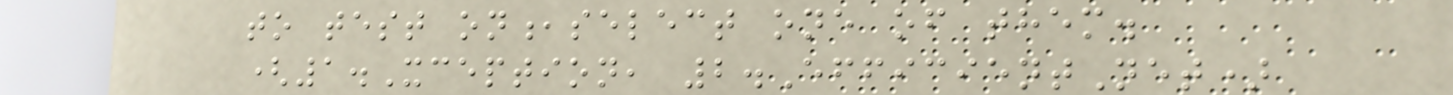to test on,select one of them.
(1.Xception, 2.EfficientNet)
